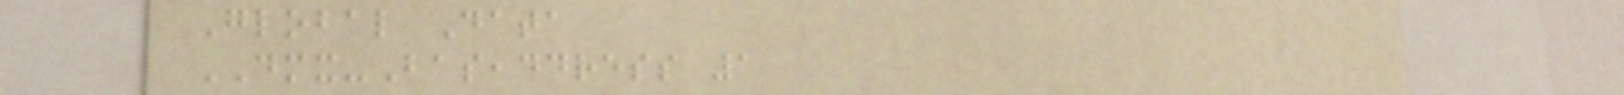Global Data
DMX-Baseaddress 1
